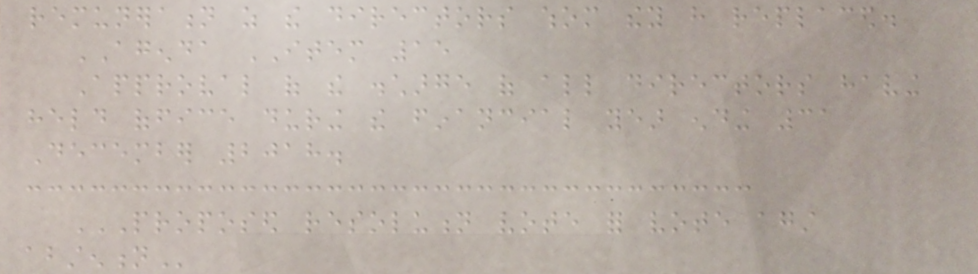remuneration as the directors whom they have replaced.
AGENDA ITEM 15
Approval of the discharge of all directors having
held office during the financial year ending 31
December 2018.
PROPOSED RESOLUTION VOTE FOR VOTE AGAINST
ABSTENTION
